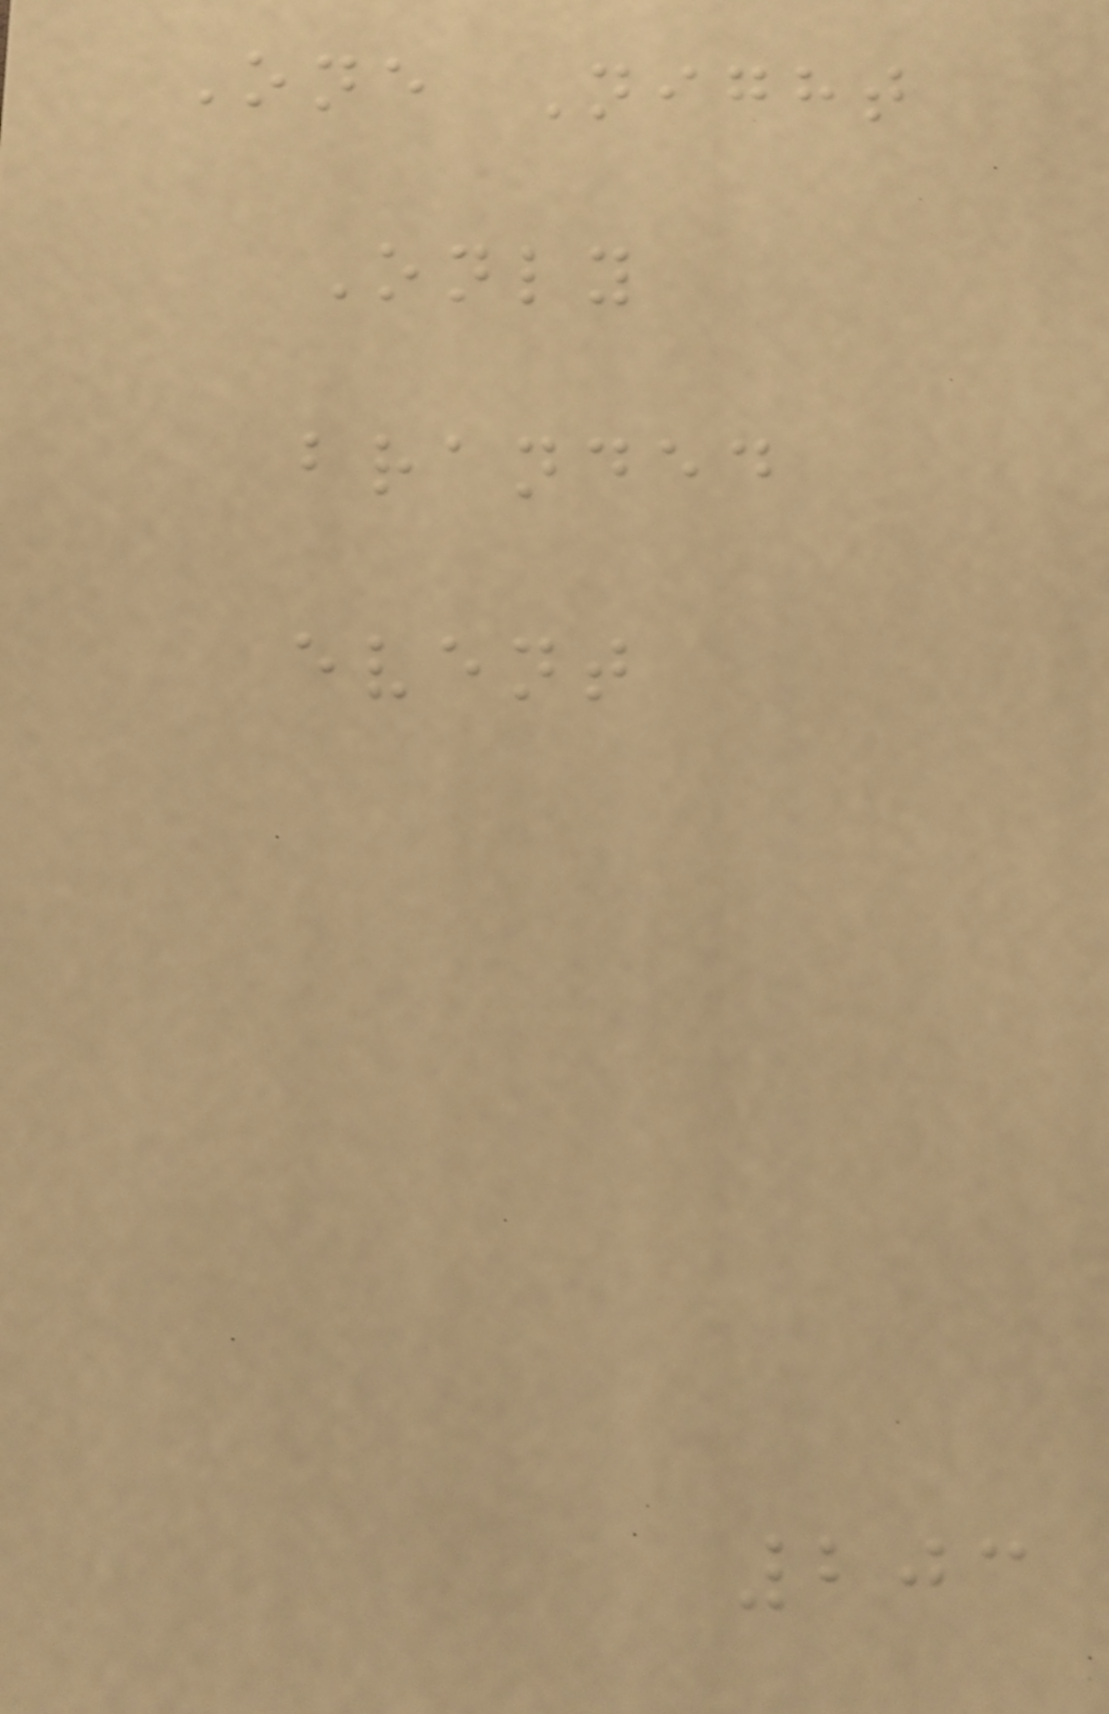One Night
Only
branded
event
203
